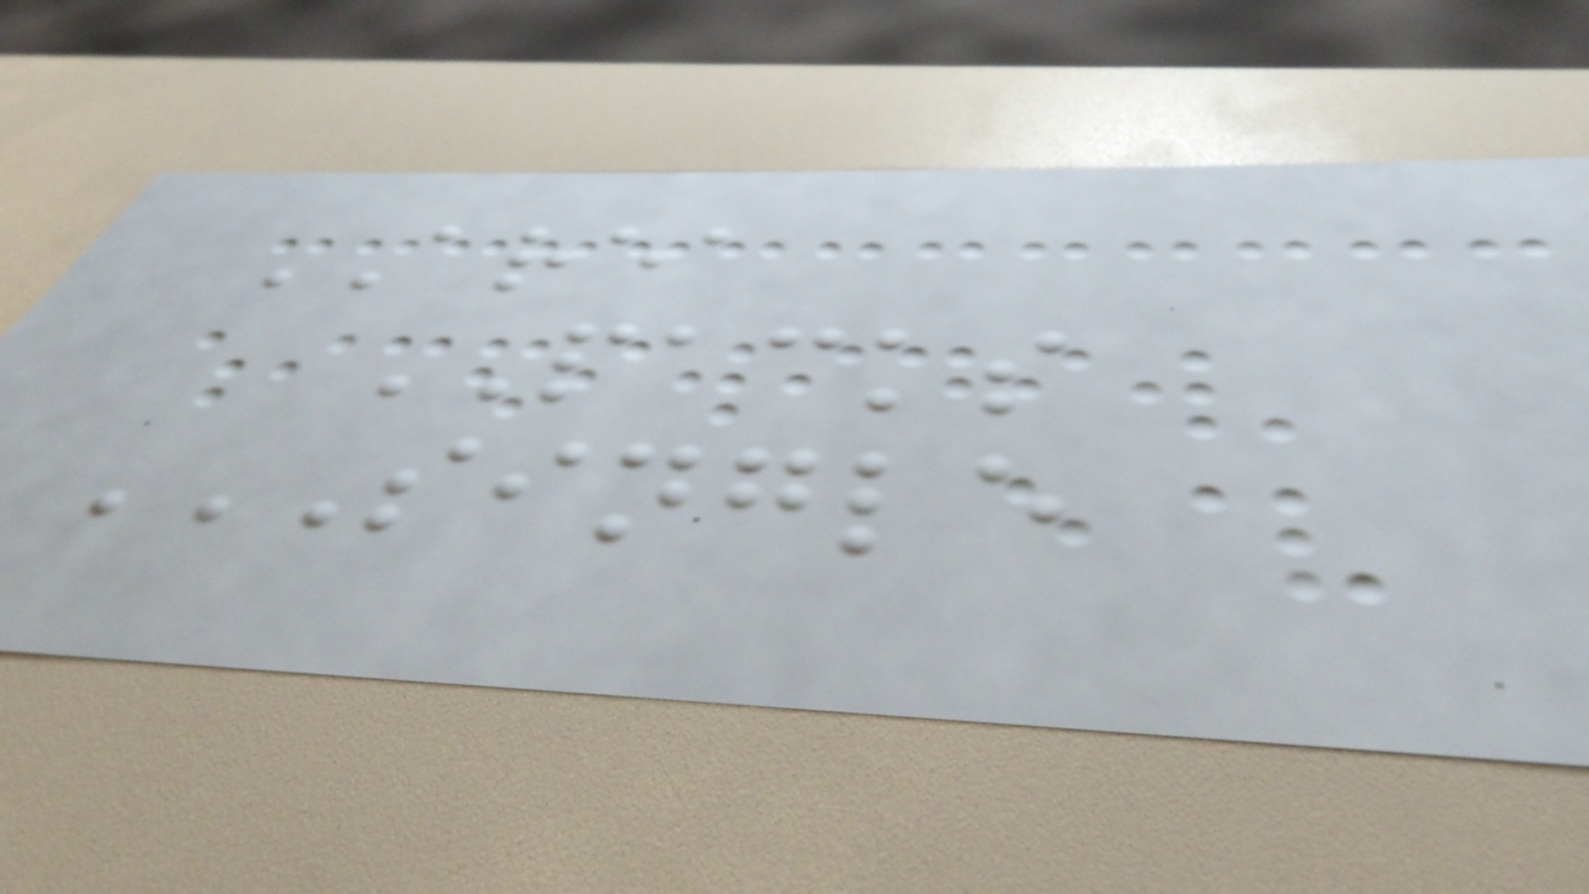AREA
PACKS
SINGLE
